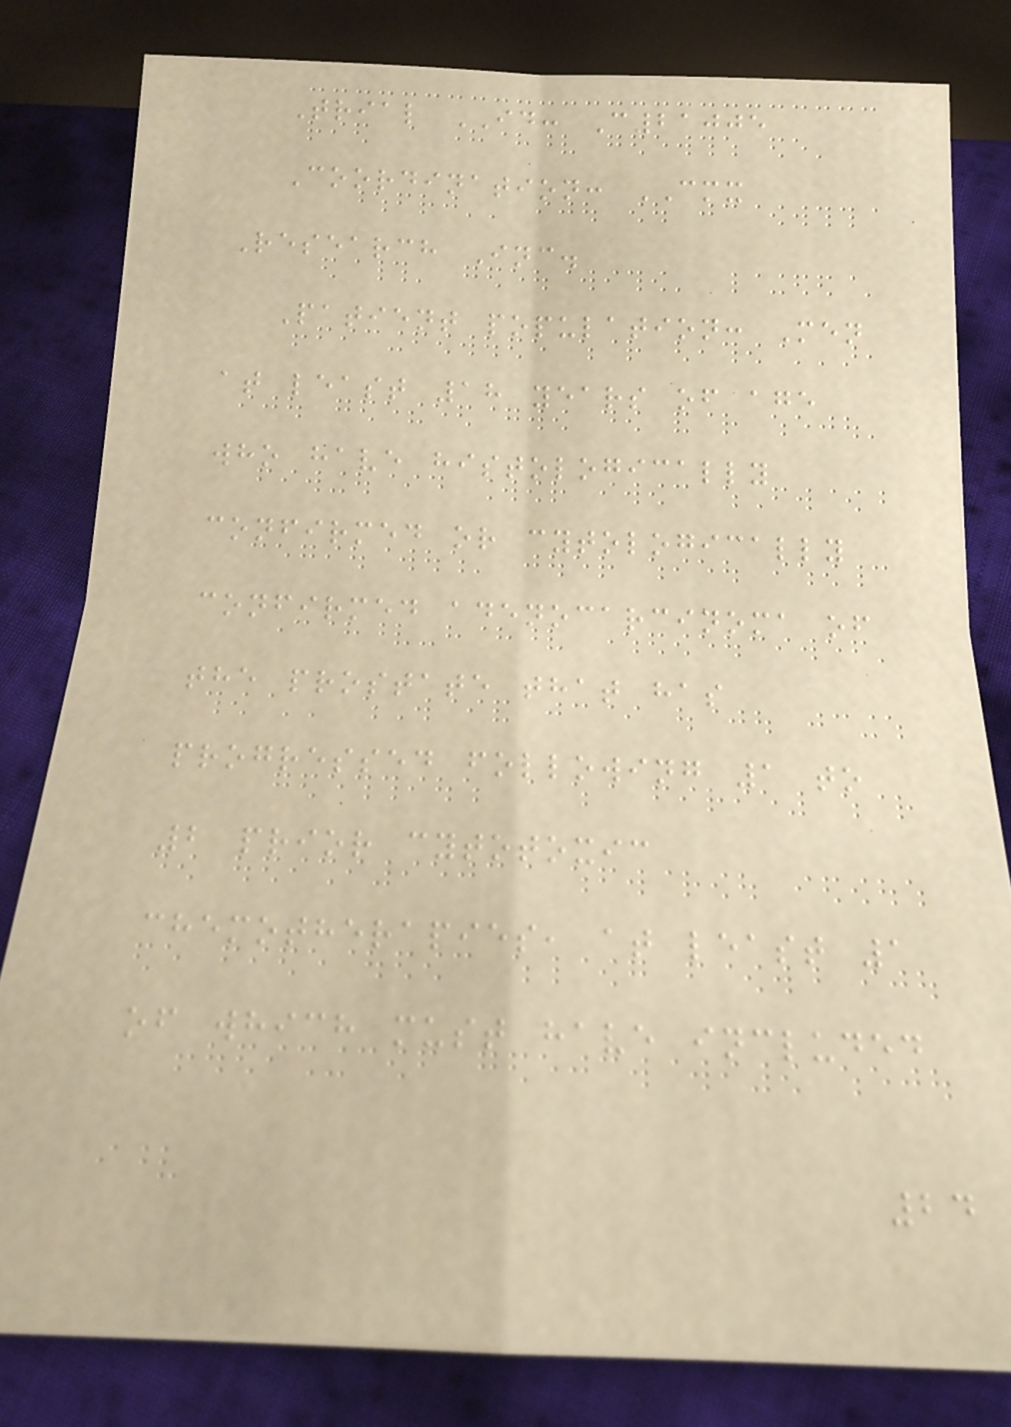Trial ID: C21005
Coordination: CMX
Research Inc.
Patient population: Men
at least 18 years of age
who have histologically
confirmed or cytologically
confirmed adenocarcinoma of
the prostate that has
progressed following 1 to
2 prior cytotoxic
chemotherapies, at least 1
of which must have included
24
